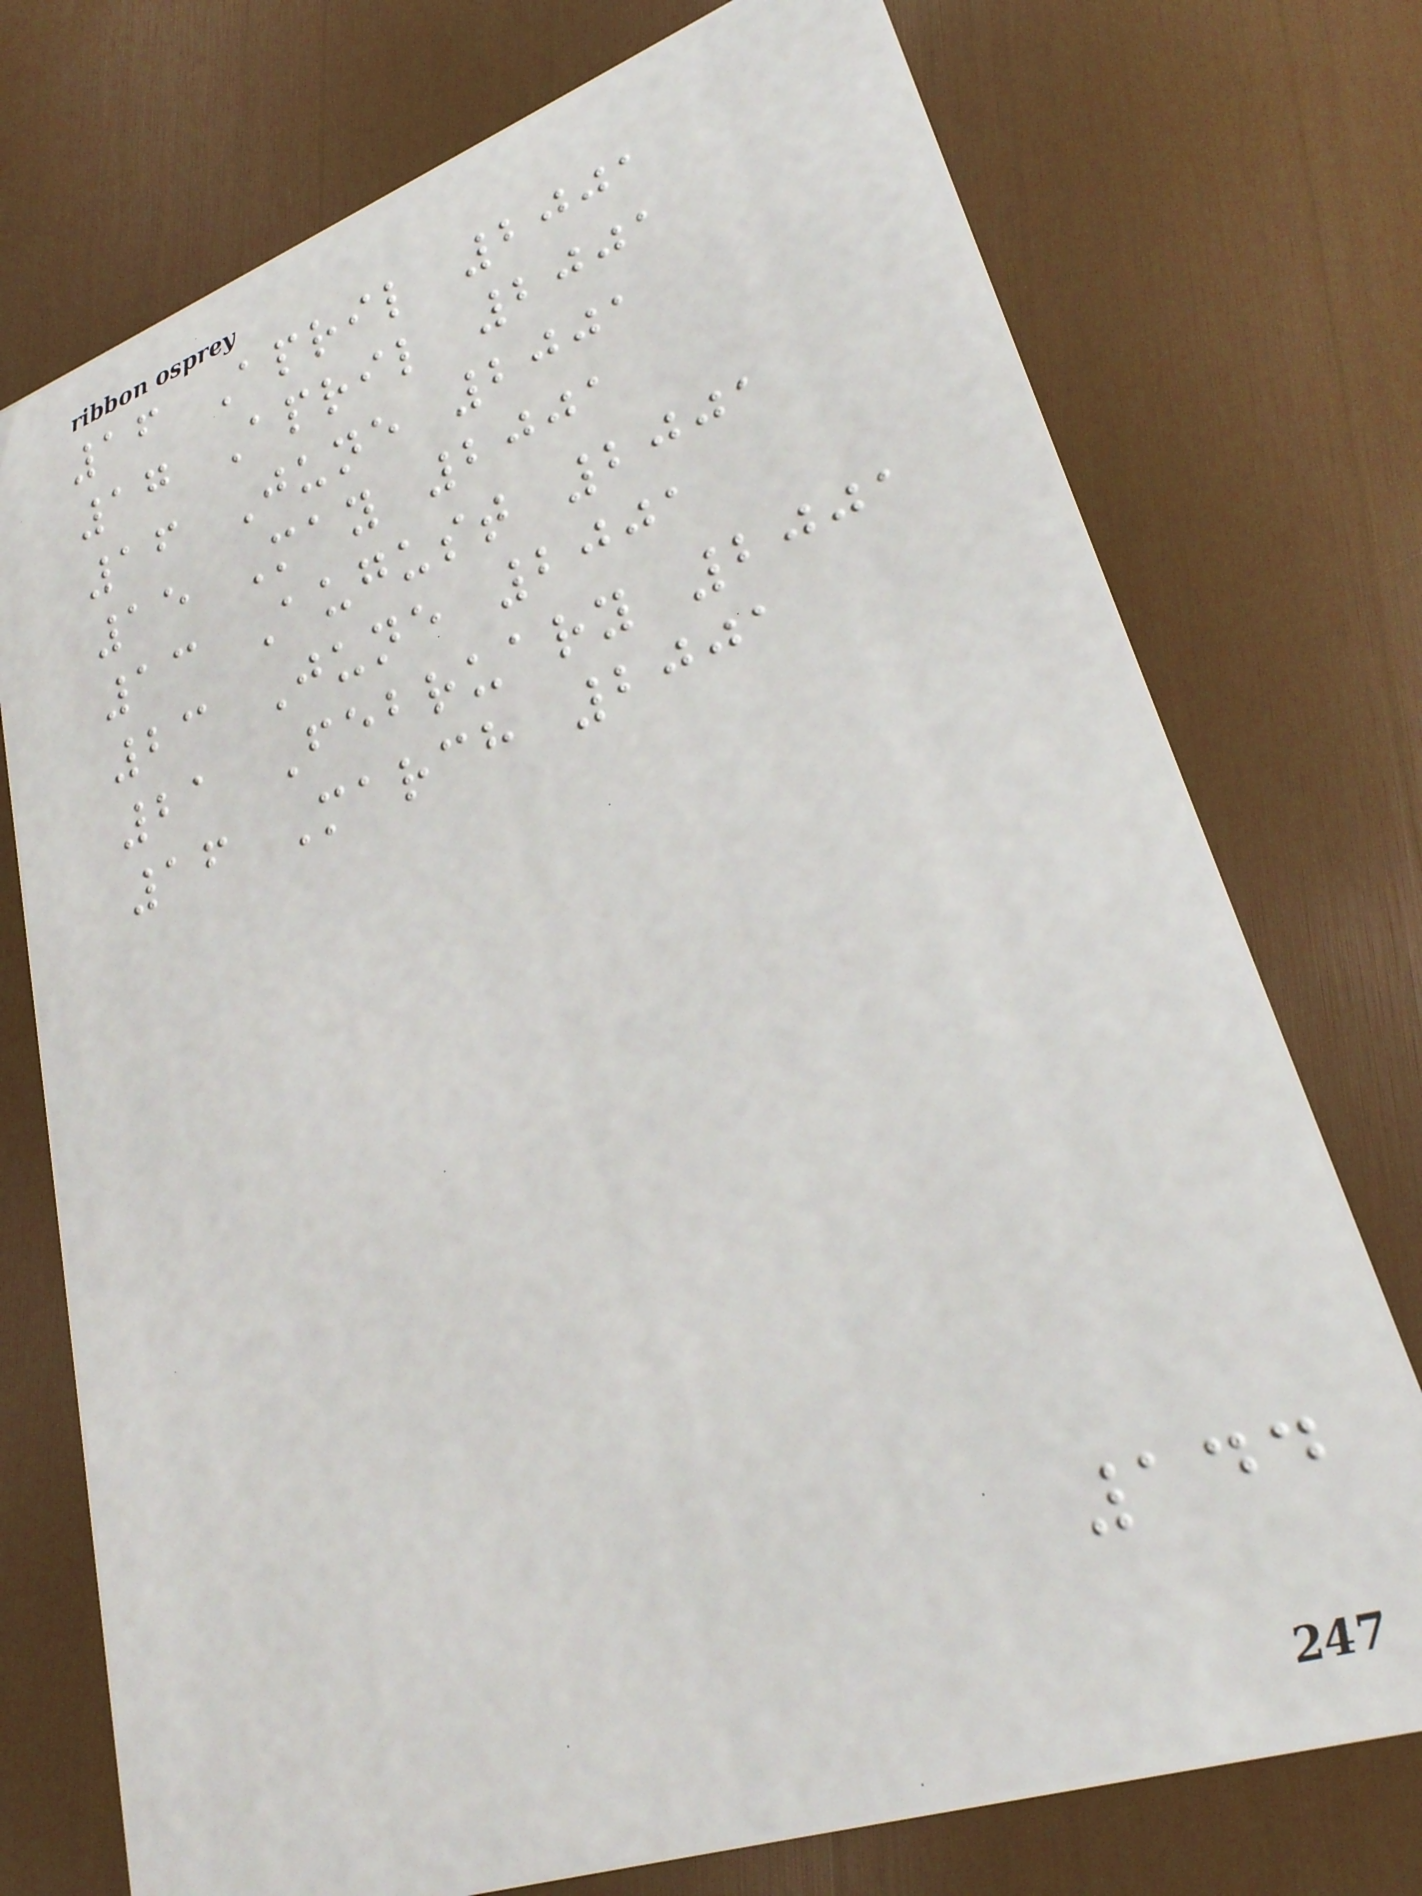16 April 2001
17 April 2001
16 June 2001
15 May 2001
13 August 2001
23 June 2001
21 February 2001
16 March 2001
144
